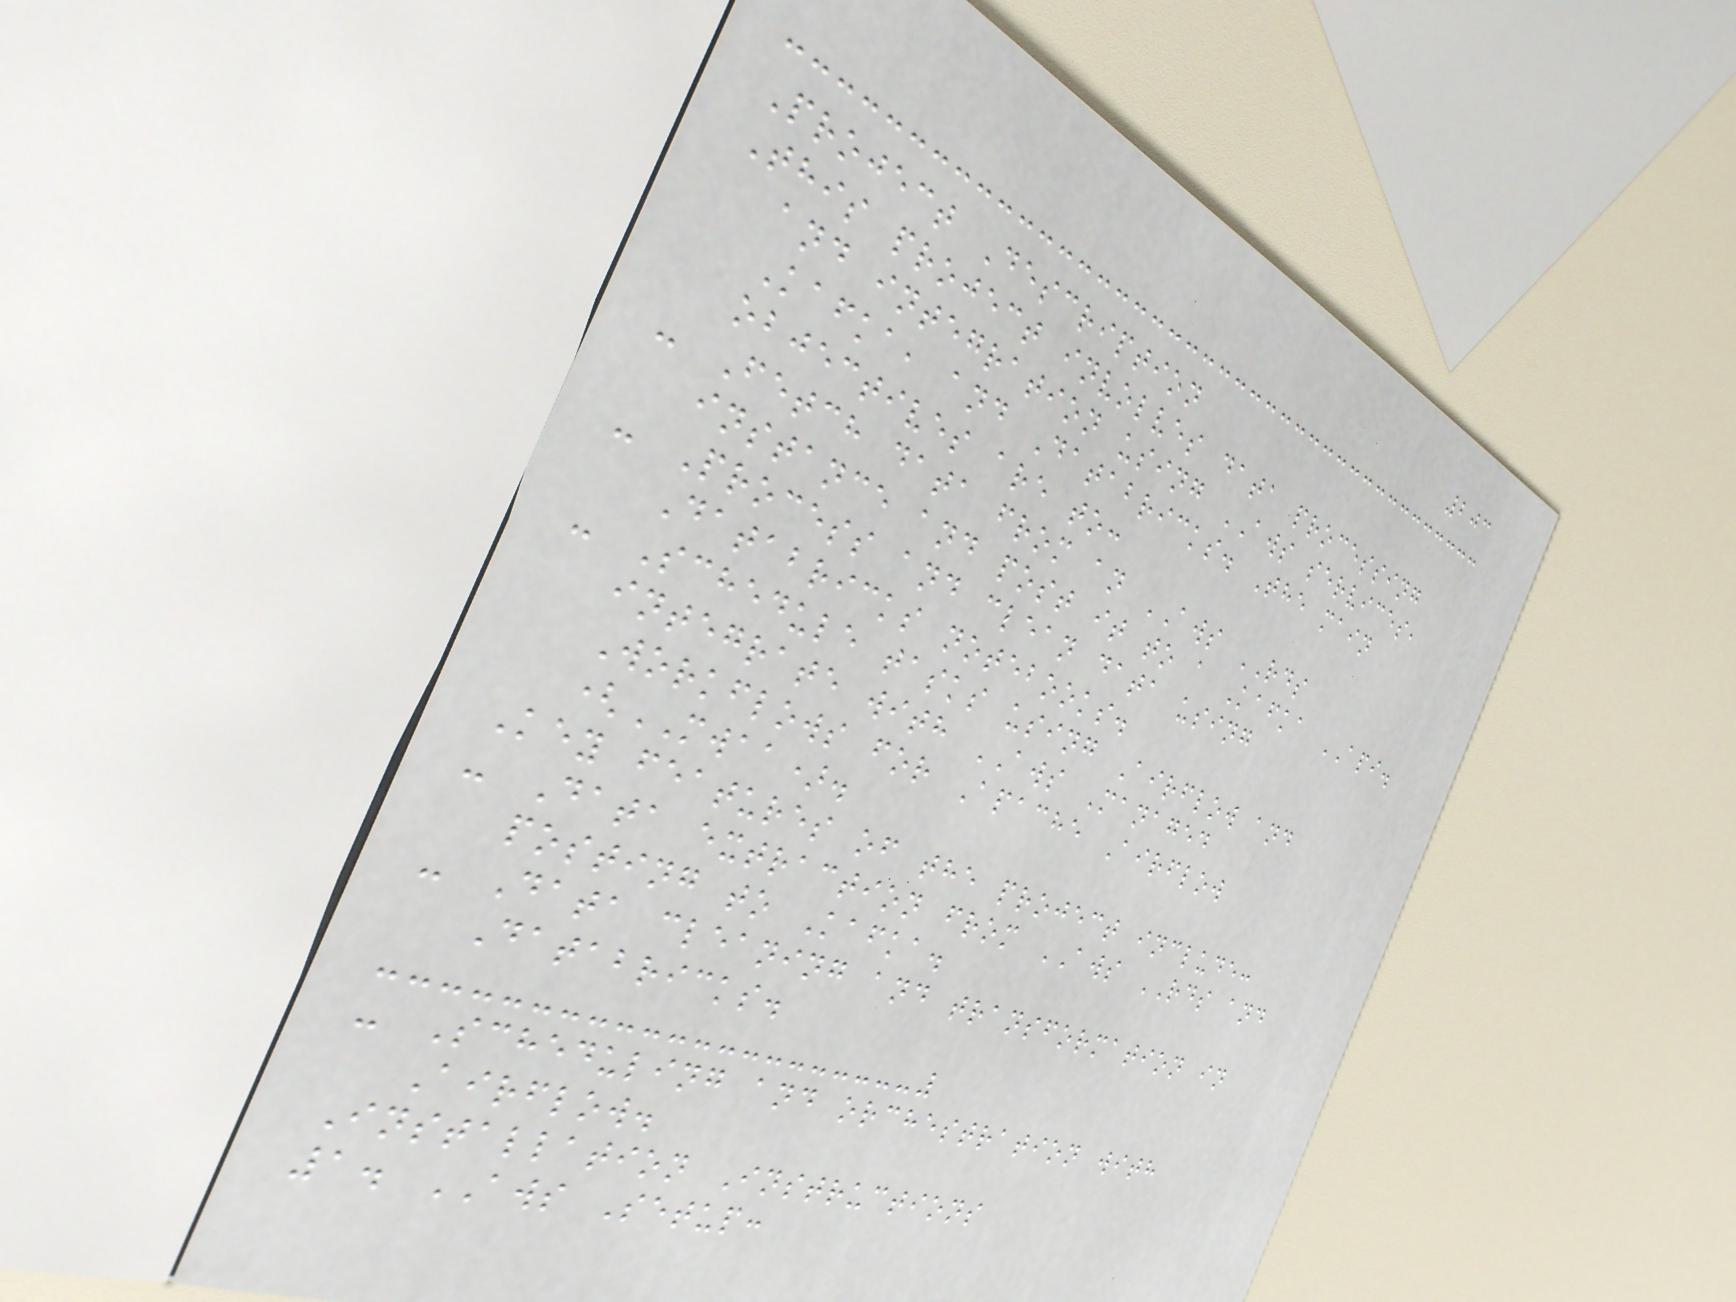203
Project Description
This project involves data processing
and integration using AWS services,
Kafka, and Databricks. The main
objectives are to:
- Fetch data from an AWS RDS
instance and post it to a Kafka API.
- Process and clean data using
Databricks notebooks.
- Schedule tasks using Airflow and
integrate with AWS Managed
Workflows for Apache Airflow
(MWAA).
Key features of the project include:
- Data extraction from AWS RDS and
posting to Kafka.
- Data cleaning and transformation in
Databricks.
- Scheduling and orchestration with
Airflow.
Installation Instructions
1. AWS Setup:
